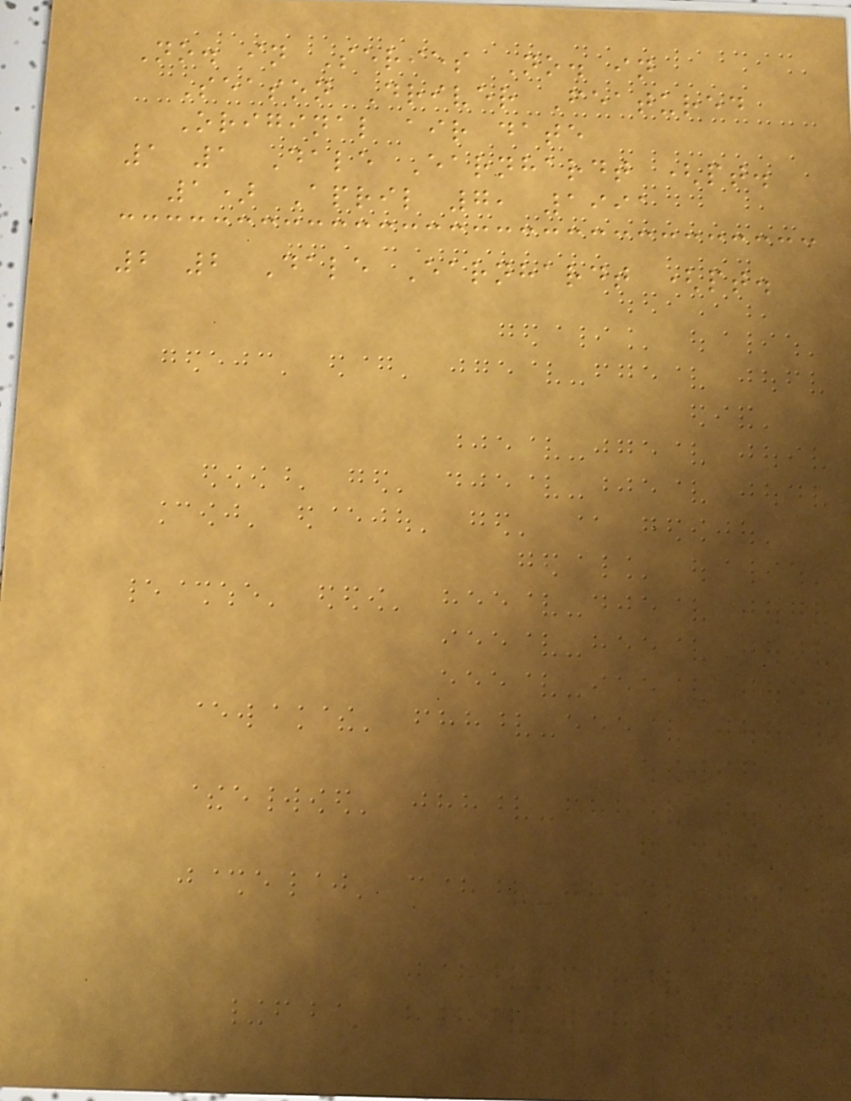No. in Series No. in
Season Driver Featured
Original air date
1 1 Dale Earnhardt (pt.
1) April 7, 1991
2 2 Dale Earnhardt (pt.
